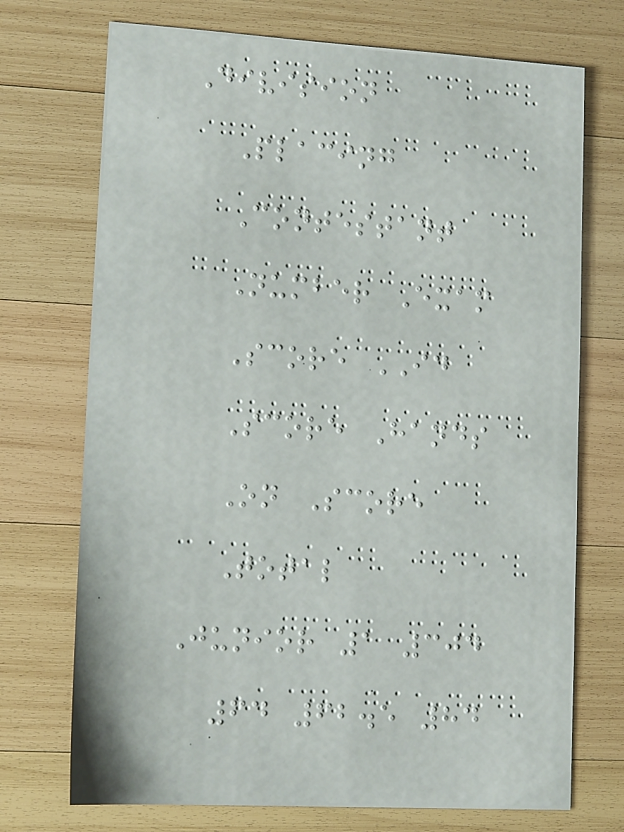Division
Placing
Contestant
Number Exam
Score ID
Score Hands
On Score
Total
Junior 1 304
64 62.5 84
